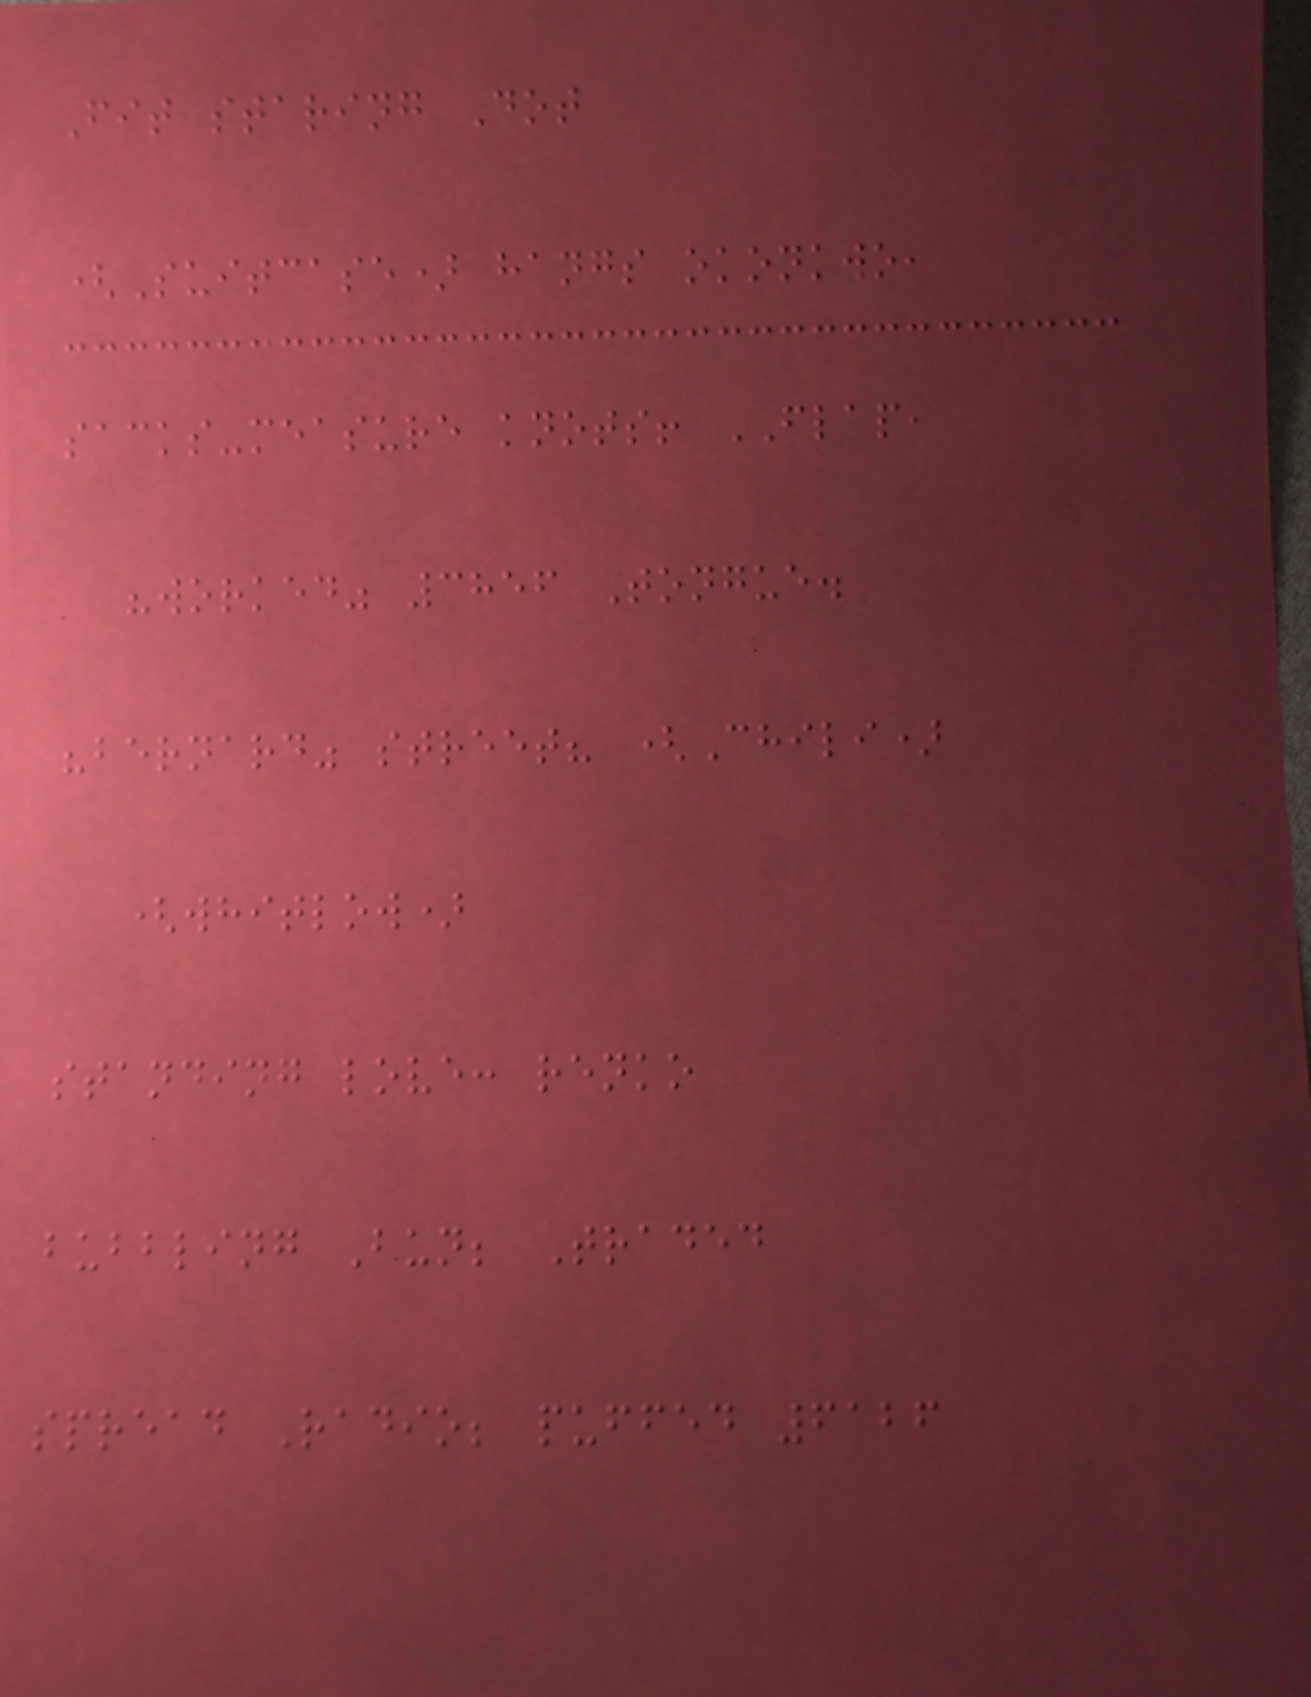Fit staring Dot
(Suitcase) hangs okonkwo,
sacks-measure knots! FLAP,
"worked" 3856 Tongue.
"bernard" street? (Chili)
(whitlow)
standing love: renko
bubbling Bun; Traded
spread Radio; puffed 6126
